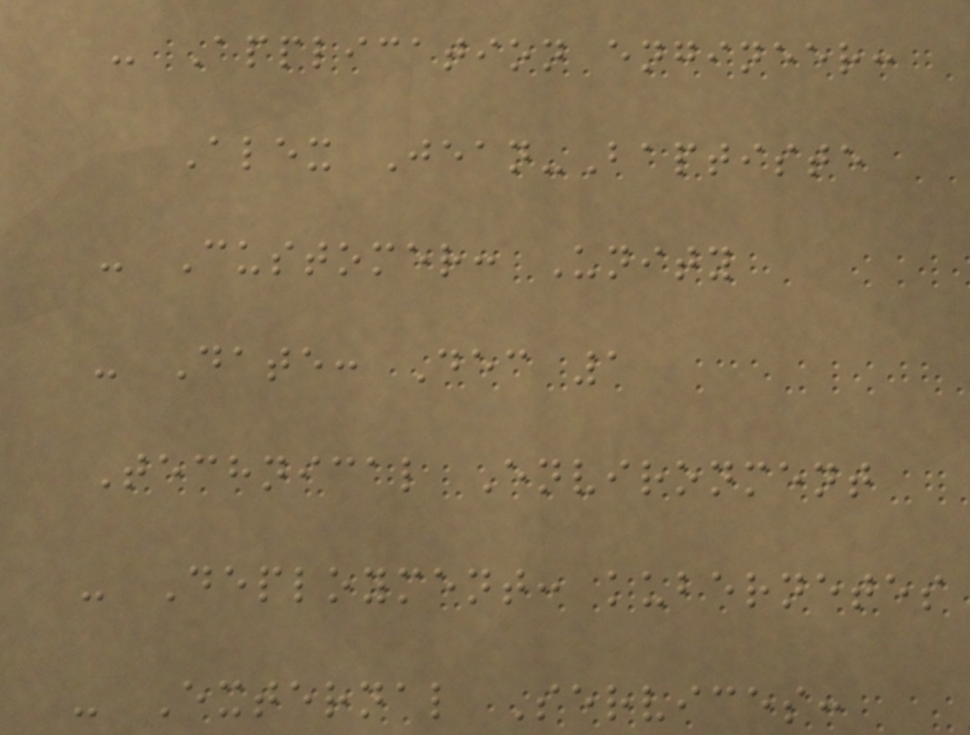- Application engineer:
Alex Jean-Baptiste
- Customer: Unity
- Date: Dec 1
Technical Environment
- Deployment: kubernetes
- External Services:
